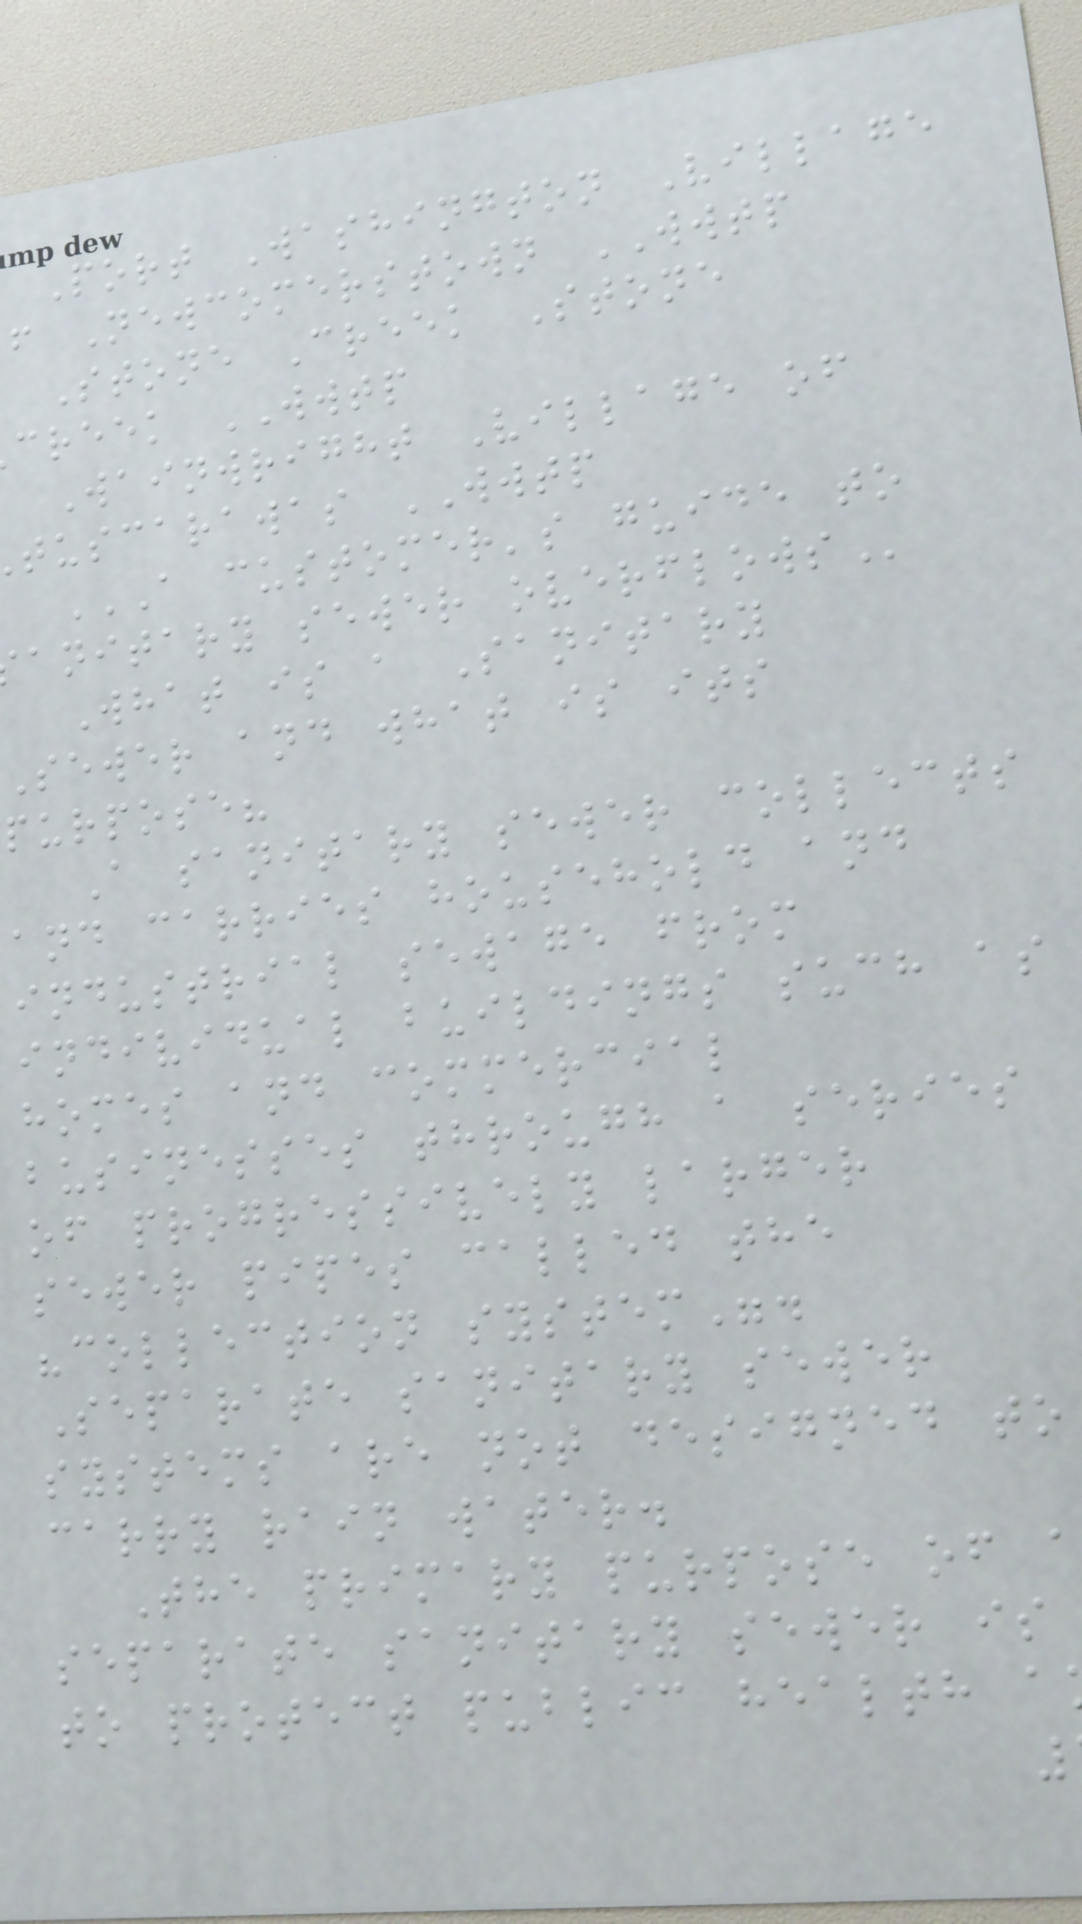Port Washington Village
f Newcomerstown WWTP
Stone Creek Stone
creek WWTP
Wainwright Village of
tuscarawas WWTP
A CUSTOMER'S GUIDE TO
anitary sewer
What is a Sanitary
Sewer and what is its
purpose?
A sanitary sewer collects
and carries household and
industrial sewage from
individual buildings such as
homes and commercial
businesses through a series
of progressively larger
sewer pipes called the
"collection system".
Separate sanitary sewer
systems are not designed to
carry rain water.
The primary purpose of
separate sanitary sewer is
to protect public health a
